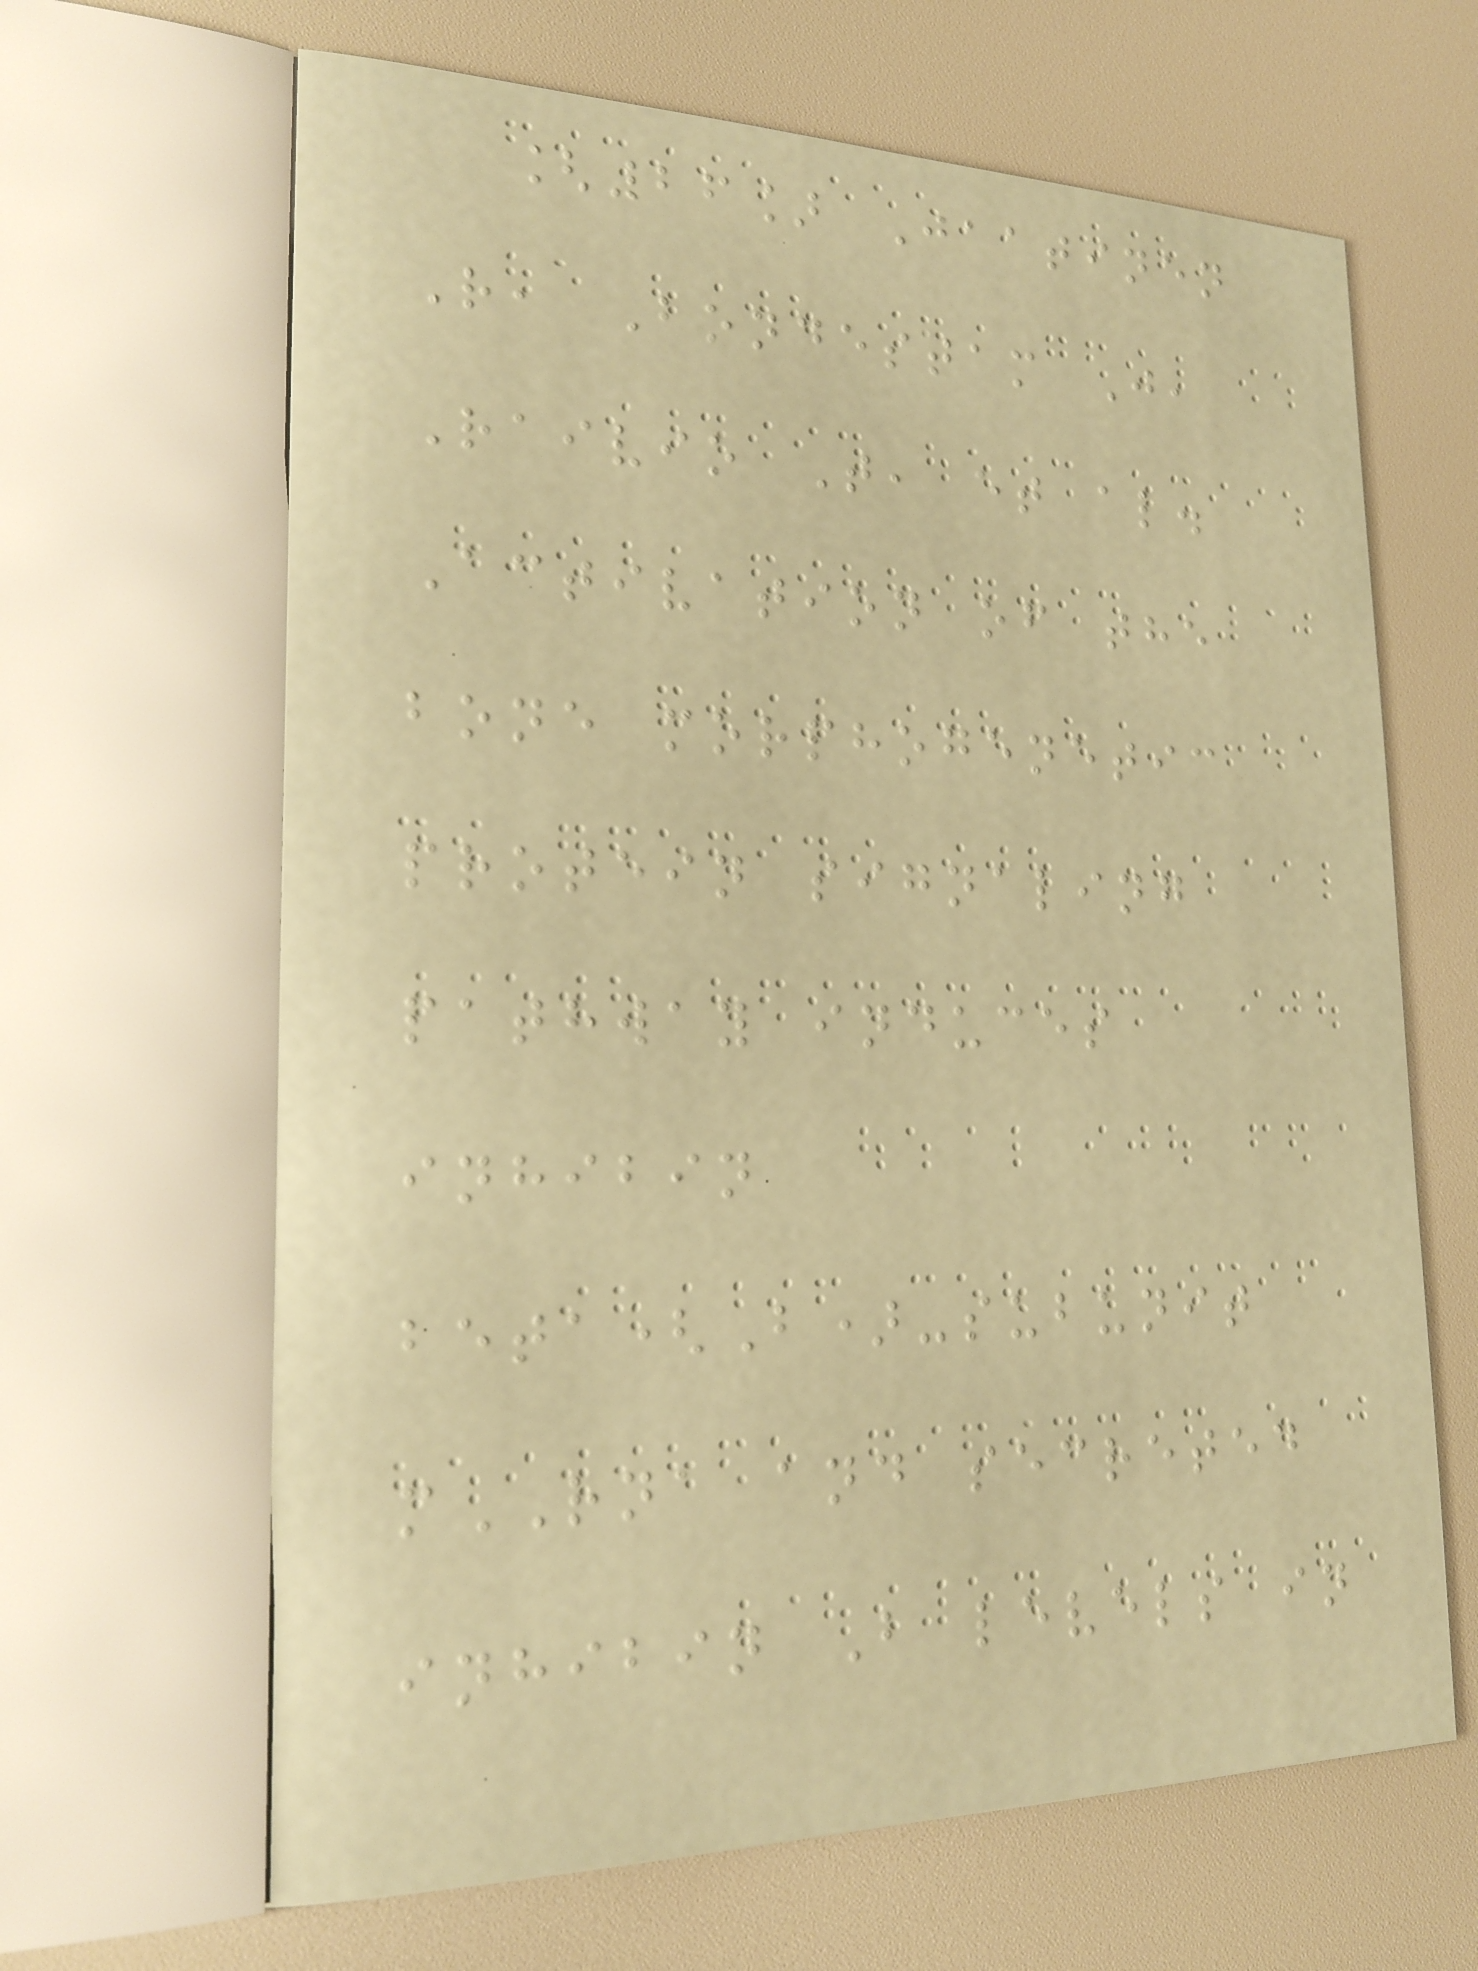[26] Jaatinen
R, Bondestam J,
Raivio T, et al.
Activation of the
bone morphogenetic
protein signaling
pathway induces
inhibin
beta(B)-subunit
mRNA and secreted
inhibin B levels in
